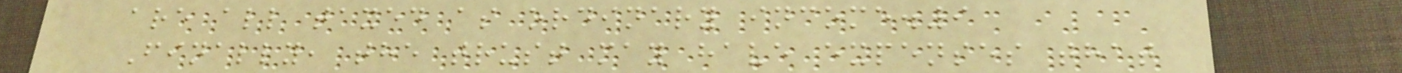are all taxed as ordinary income.9
Finally, the trust may have expenses that
